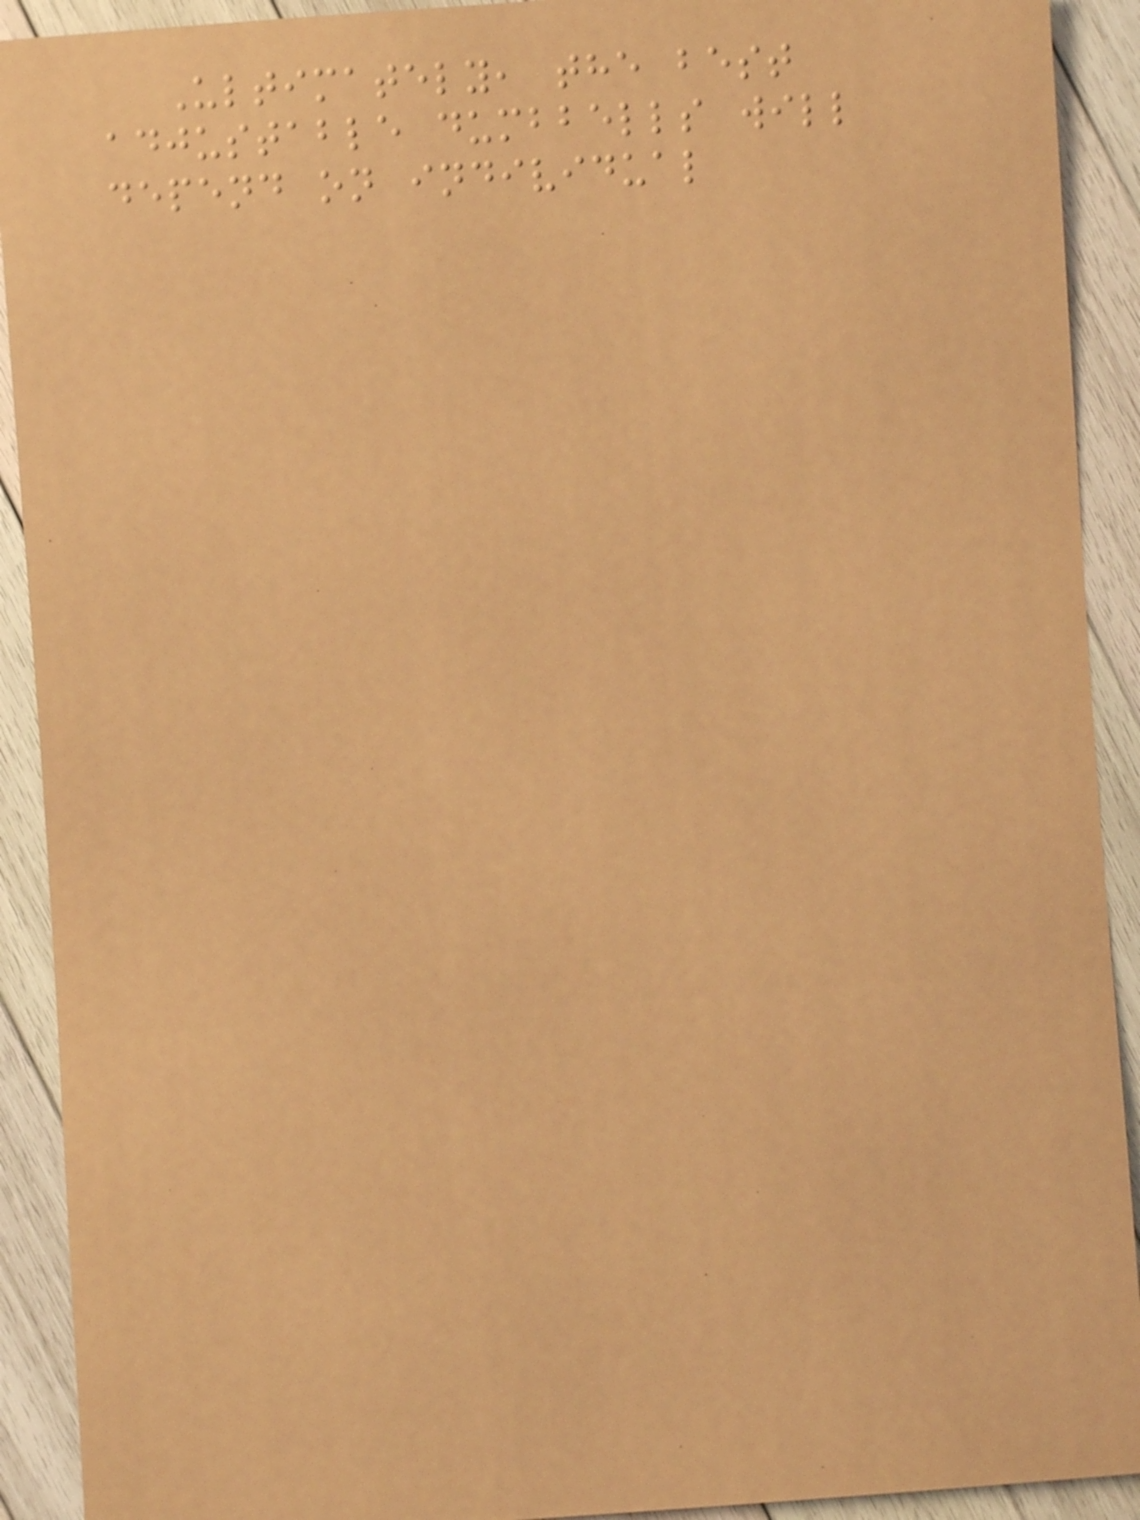Ultimately, the best
adjustable dumbbells will
depend on individual
